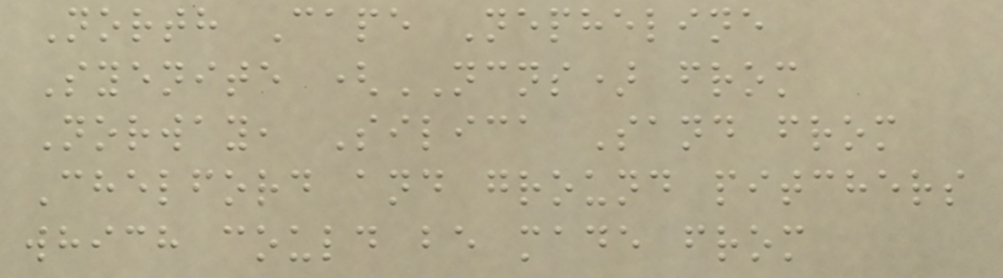North Cape Nepheline
Syenite (NCNS) from
Norway, Silica Sand from
Chelford and ground pitchers
which could be made from
